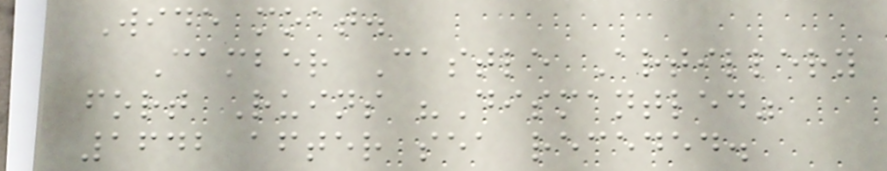Wide moat.
Camber Castle Artillery
fort Ruins "Dismantled"
1642 after sea receded.
